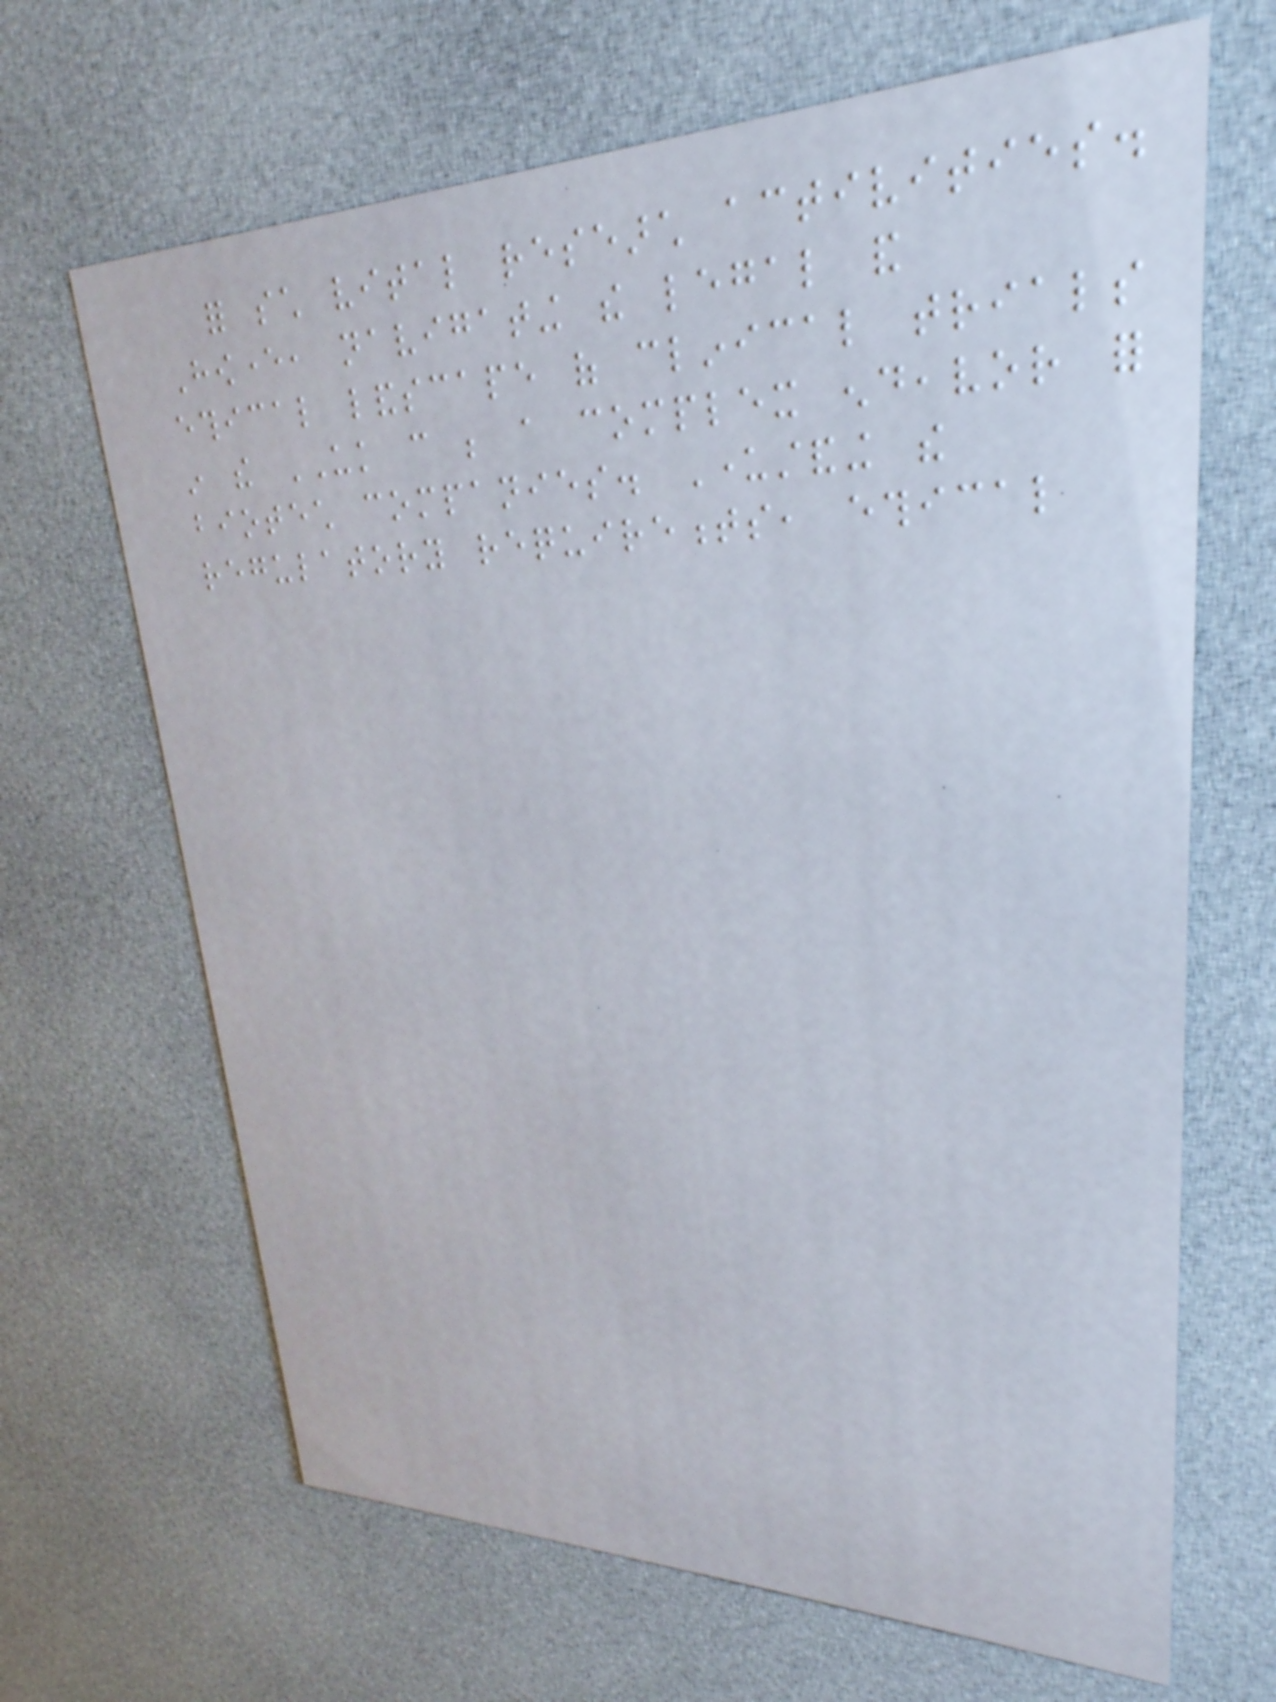for such vital research activities.
However, navigating the legal and
ethical landscape of clinical trials
in the UK can be a complex endeavor for
biotech companies. Understanding the
regulatory requirements, ethical
